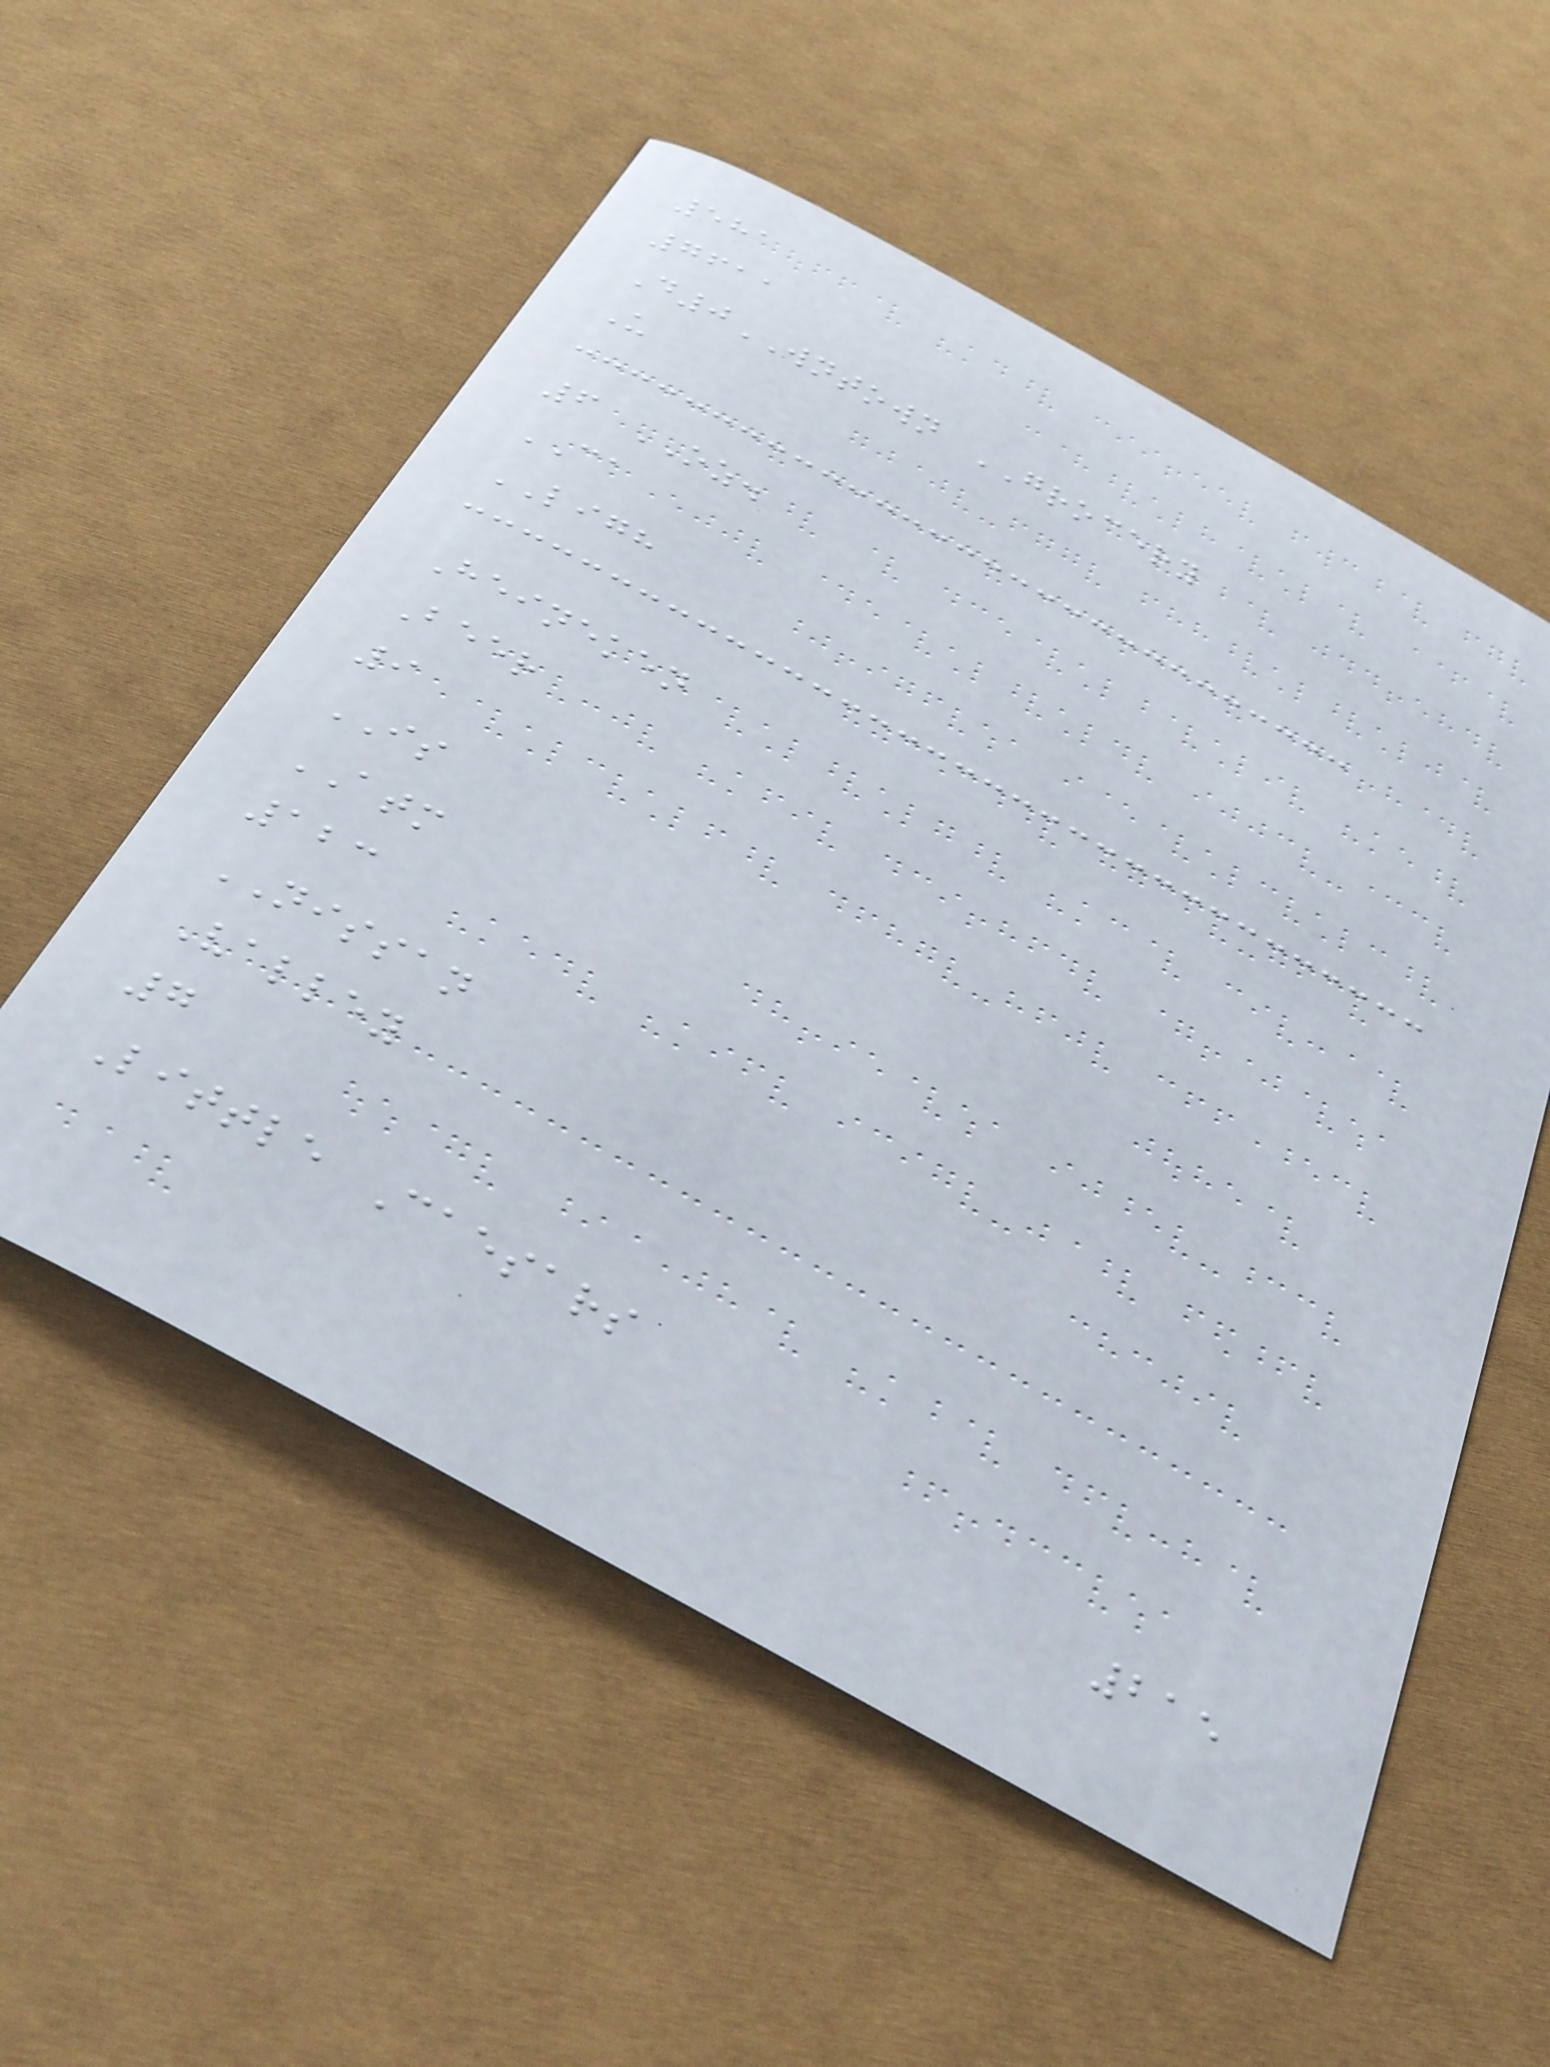581
7611
D0WNTOWN GROCERY
U
6 OZ.
CA
LIGH
Heineken
Beer
9
IS
ATM
123
NISSAN
Valley
7
Little Caesars
215
